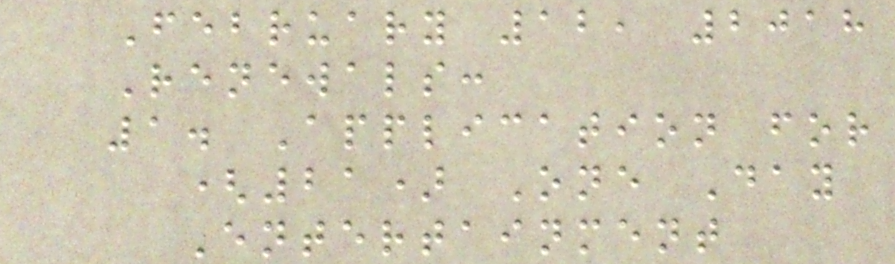February 12, 2018
Renewals:
1. Application for
(21) One Day
Entertainment
